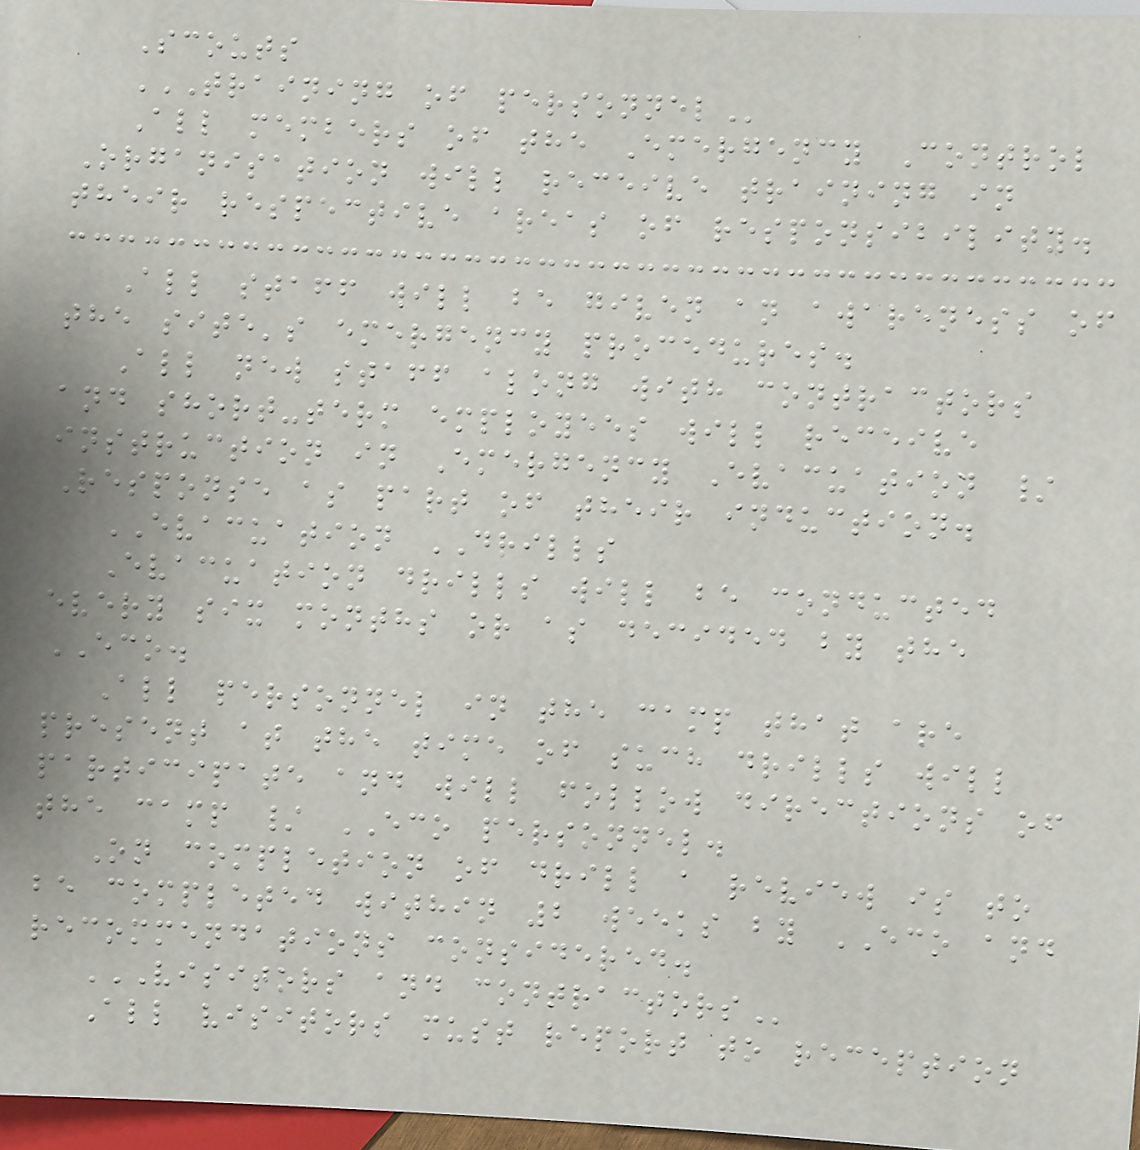Scouts
TRAINING OF PERSONNEL
All members of the Emergency Control
Organisation will receive training in
their respective areas of responsibility.
All staff will be given an awareness of
the site's emergency procedures.
All new staff along with contractors
and short-term employees will receive
instruction in Emergency Evacuation /
Response as part of their induction.
EVACUATION DRILLS
Evacuation drills will be conducted
every six months or as decided by the
ECO.
All personnel in the camp that are
present at the time of such drills will
participate and will follow directions of
the camp / ECO personnel.
On completion of drill a review is to
be completed within 2 weeks by ECO and
recommendations considered.
VISITORS AND CONTRACTORS
All visitors must report to reception
